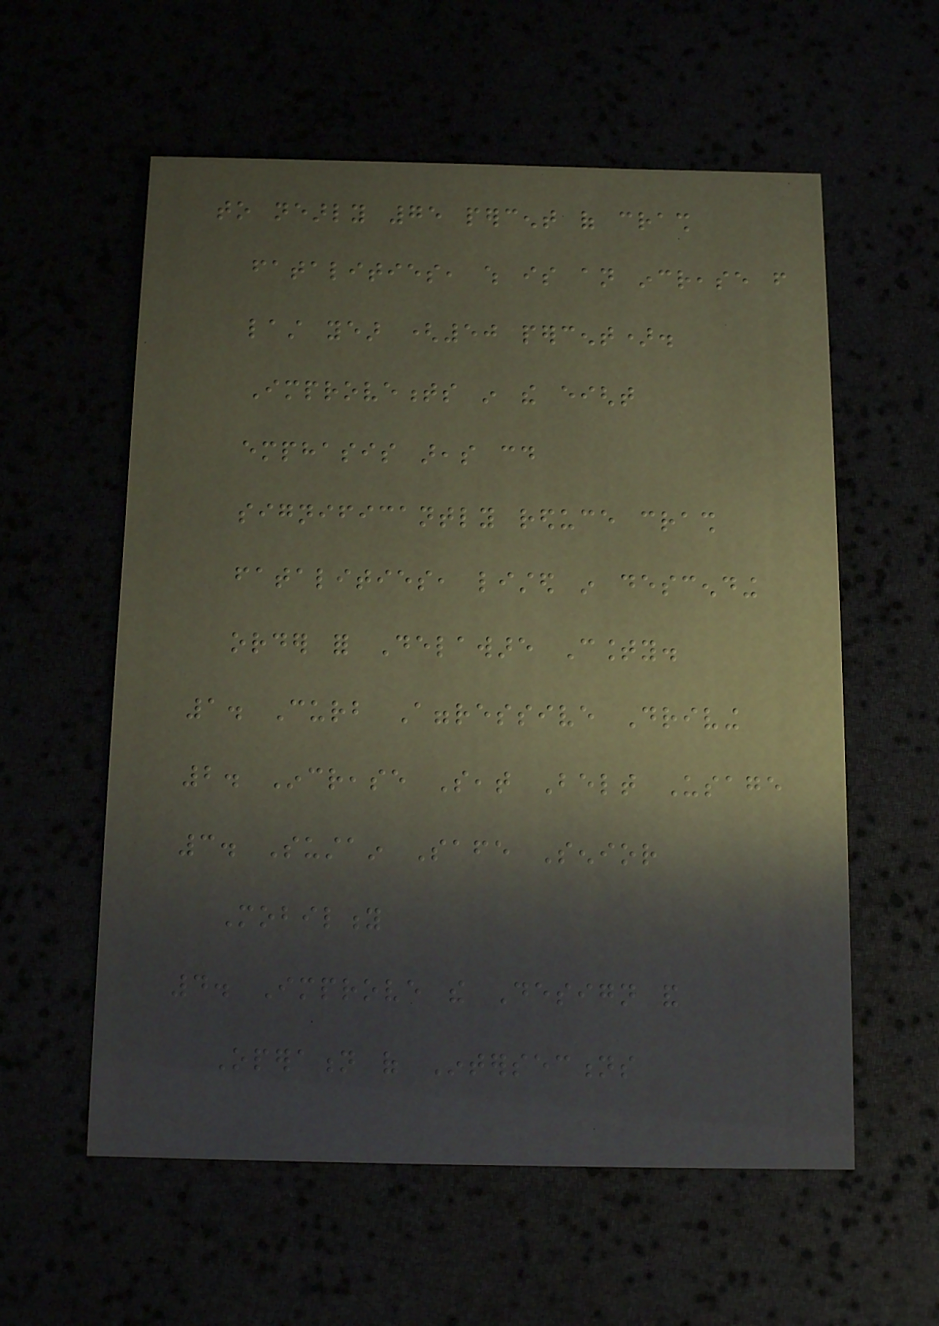to nearly 75 percent of crash
fatalities, which is an increase from
last year (50 percent).
Improvements in the eight
emphasis areas could
significantly reduce crash
fatalities, listed in descending
order for Delaware County.
1. Curb Aggressive Driving
2. Increase Seat Belt Usage
3. Sustain Safe Senior
Mobility
4. Improve the Design and
Operation of Intersections
